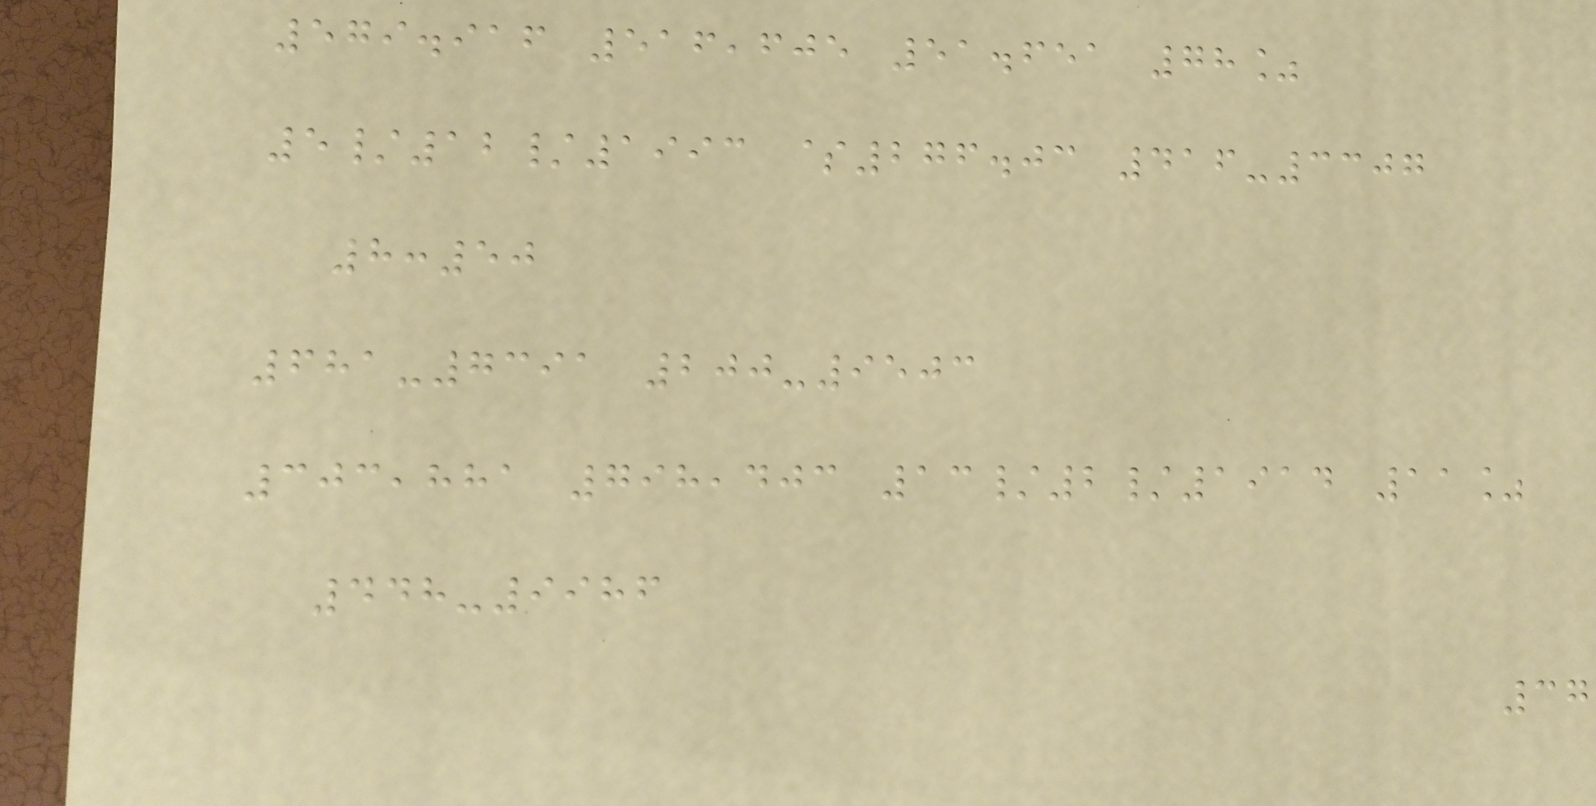579.916 516,605 51.651 78%
5/12/1993 $276.03 416-3307
8:50
681-7391 200-9503
303,881 798,403 13/2/1914 11%
448-9986
37
